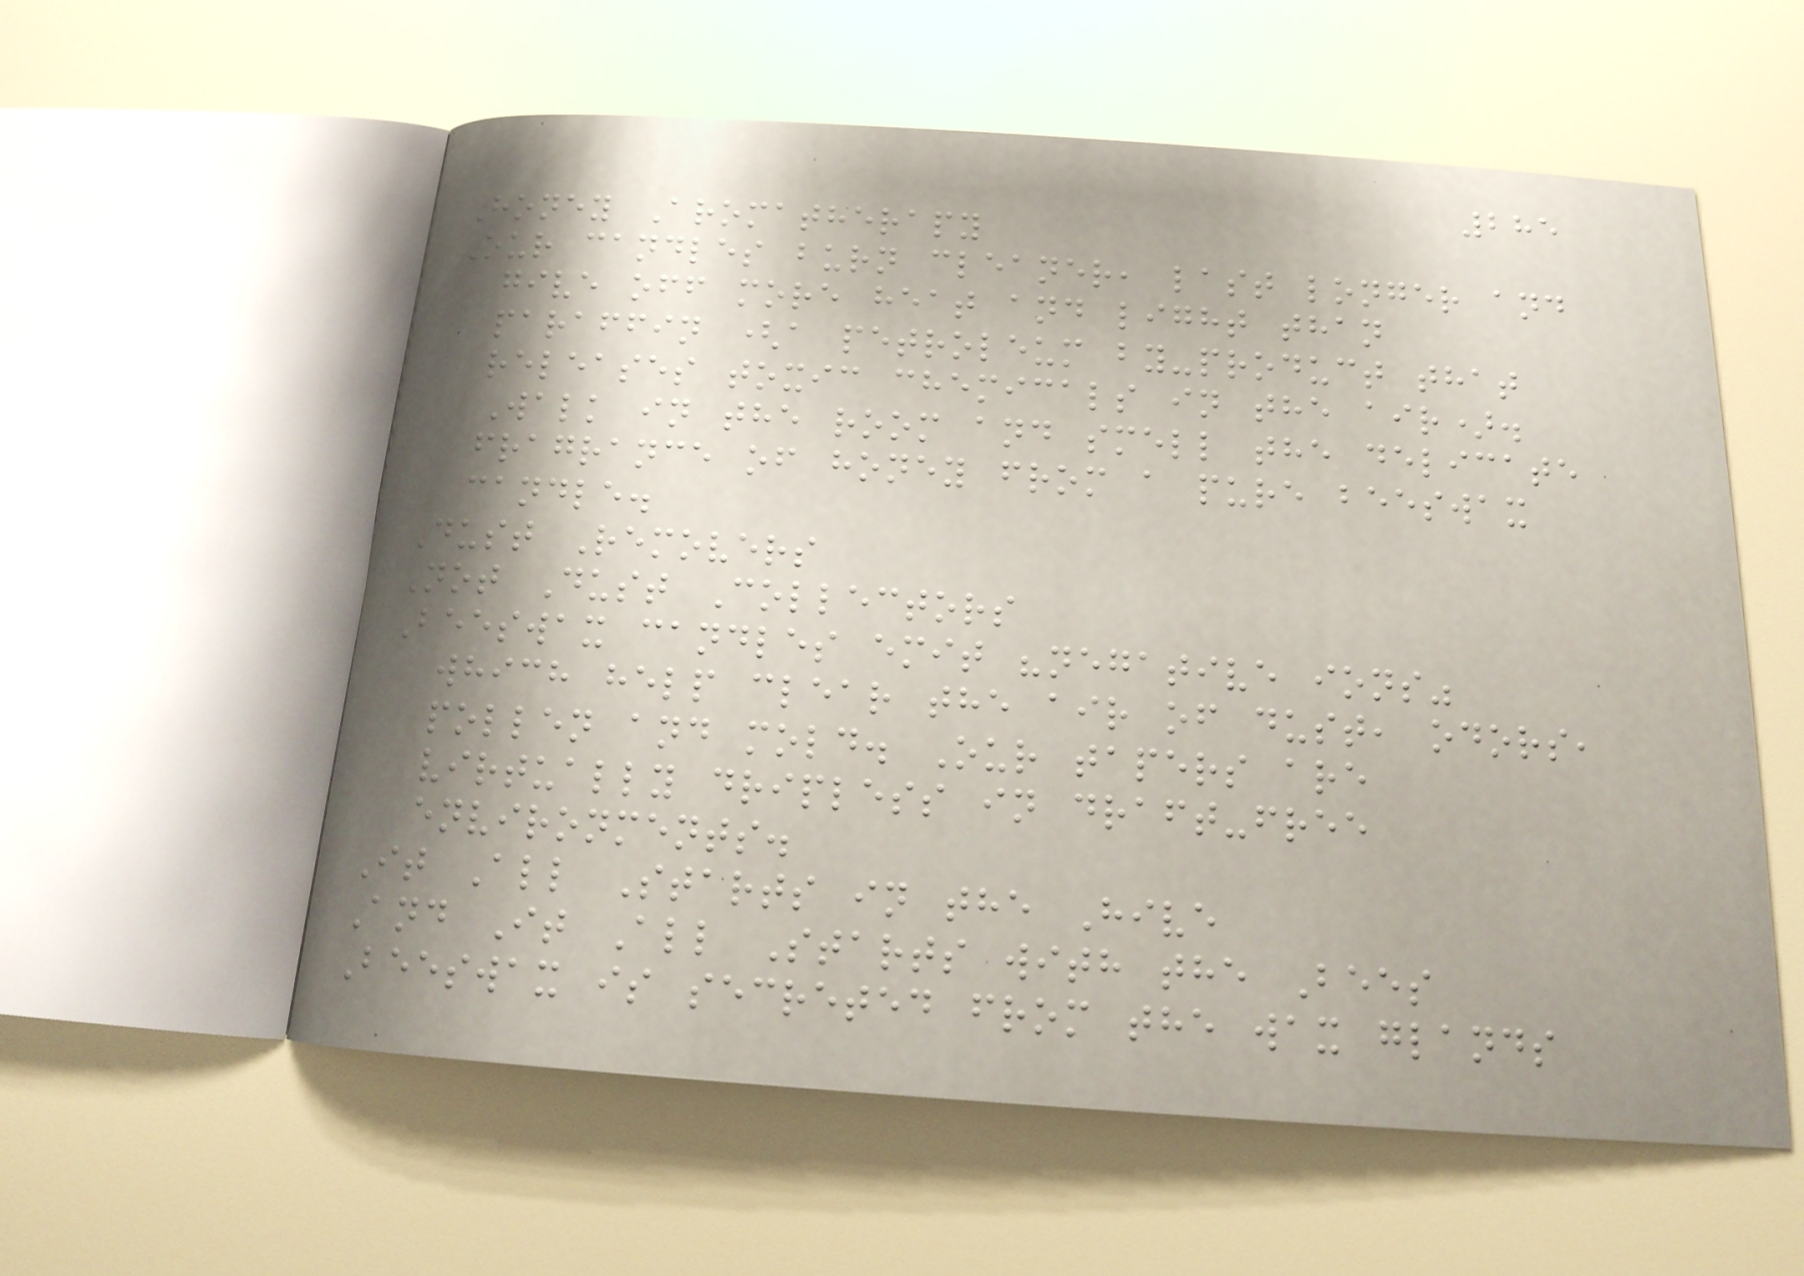285
Honey Aromatherapy
Our candles burn cleaner, last longer and
give off more heat and light than
paraffin (a petroleum by-product that
releases toxic chemicals in the air).
Walk in the room and smell the delicate
fragrance of honey from a pure beeswax
candle.
Dust Removers
Not Dust Collectors
Beeswax candles emit "negative ions"
which help clear the air of dust, odors,
pollen and mold. Our tapers are
virtually dripless in draft-free
environments.
It All Starts in the Hive
And It All Starts with the Bees
Beeswax is secreted from the wax glands
